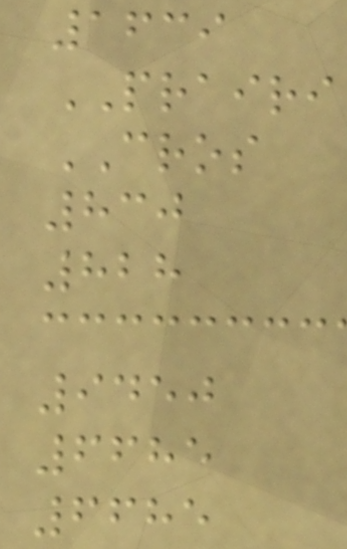1639
PRAIRI
CROS
830
828
9450
6685
6685
